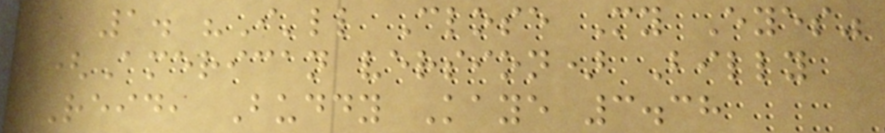1. "I'll Close My Eyes"
(American version) Billy
Reid, Buddy Kaye 3.38
